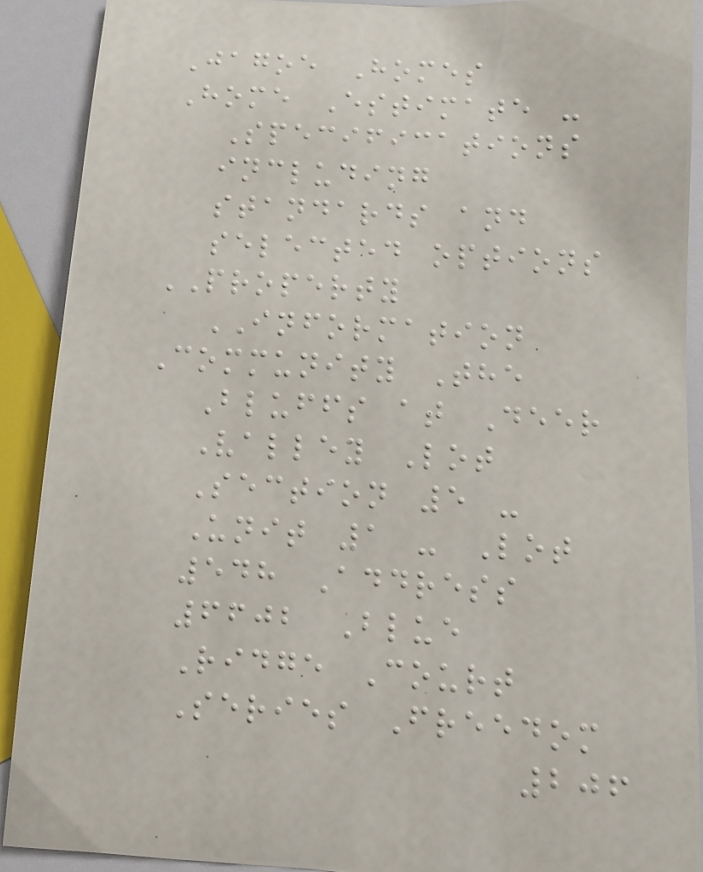Jagoe Homes
Home Estimate -
Specifications
including
standards and
selected options
PROPERTY
INFORMATION
Community The
Bluffs at Deer
Valley Lot
Section 5 -
Unit 1 - Lot
548 Address
6602 Blue
Ridge Court
Series Freedom
206
